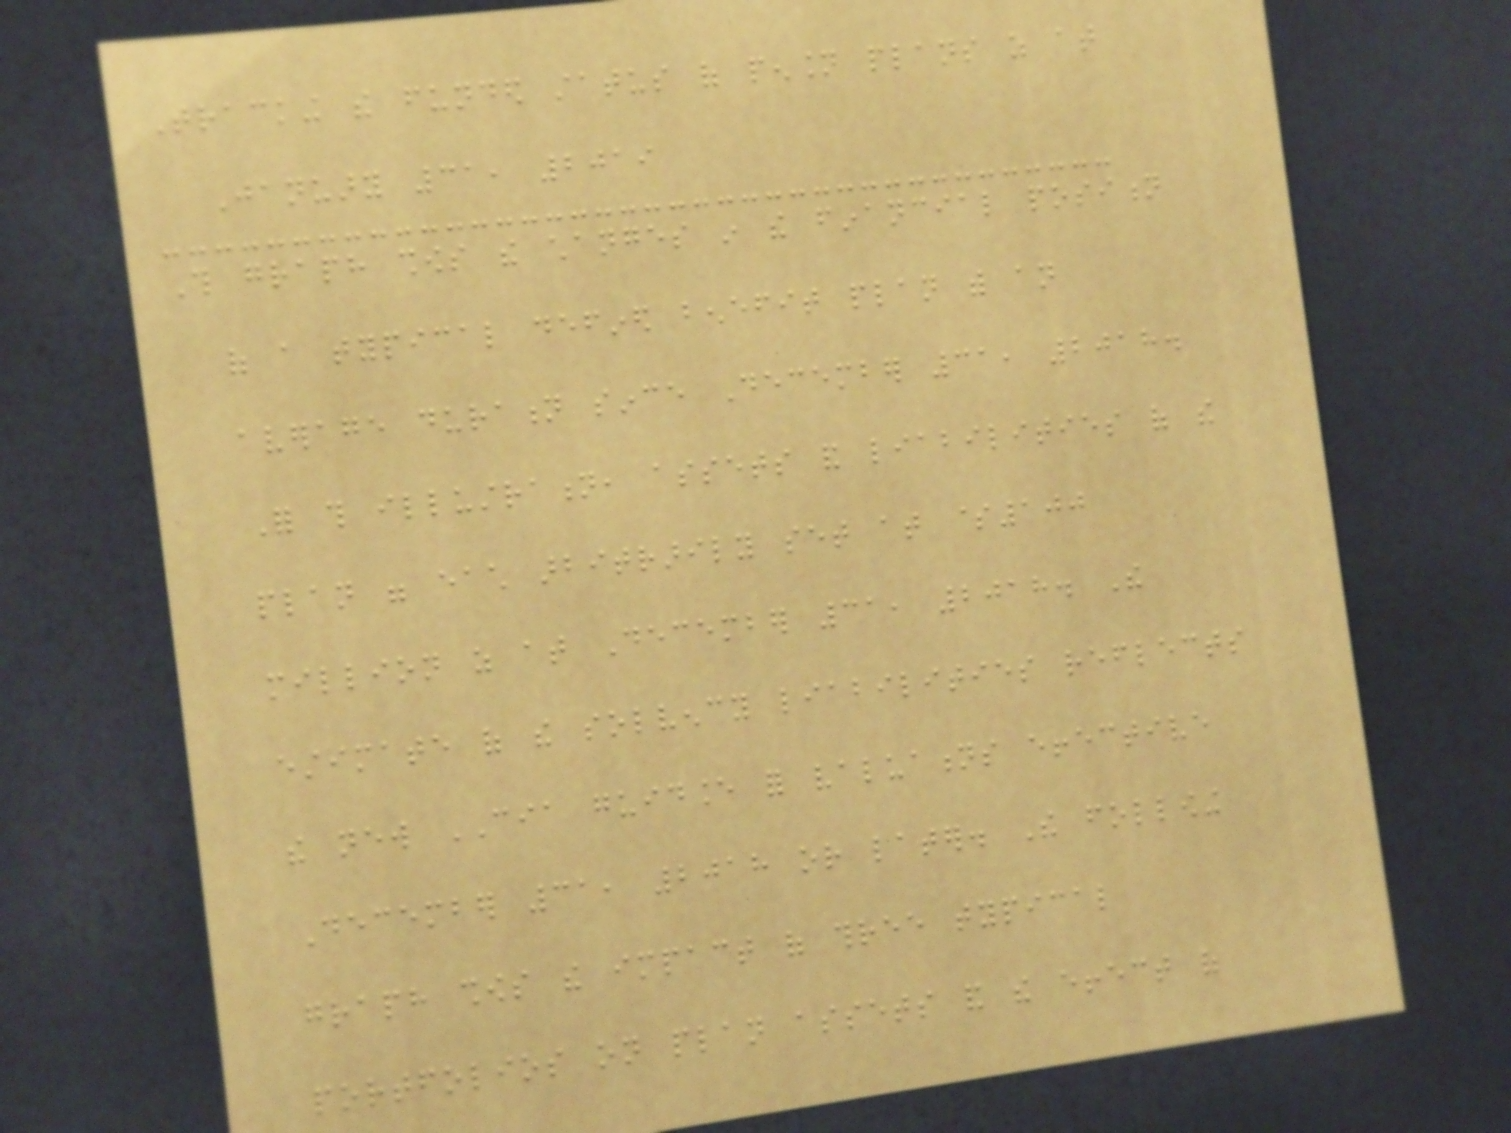Tracking the funded status of pension plans as at
January 31, 2019
This graph shows the changes in the financial position
of a typical defined benefit plan with an
average duration since December 31, 2018.
For this illustration, assets and liabilities of the
plan were each arbitrarily set at $100
million as at December 31, 2018. The
estimate of the solvency liabilities reflects
the new CIA guidance for valuations effective
December 31, 2018 or later. The following
graph shows the impact of three typical
portfolios on plan assets and the effect of
